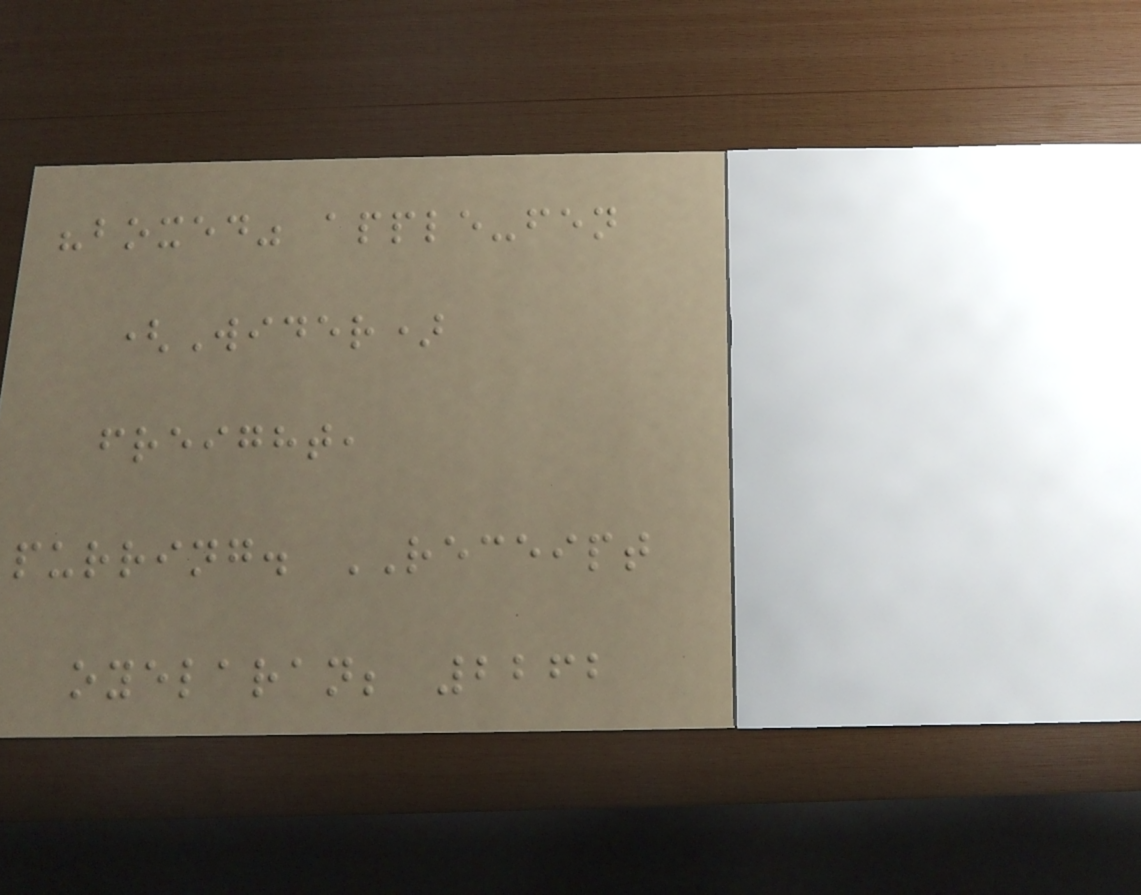"boxed" apple-fen
(Wider)
freight,
purring. RECEIPT
oyelaran; 2262
